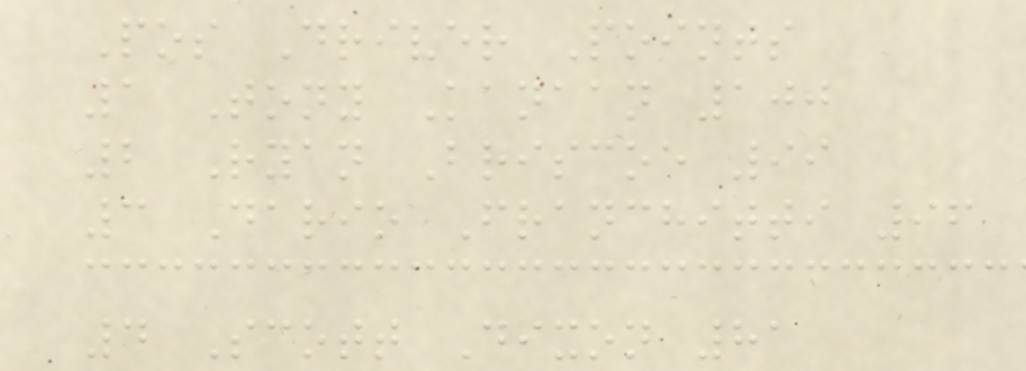Pos Driver Points
1 Tony Kanaan 100
2 Ryan Briscoe 99
3 Dario Franchitti 96
4 Scott Dixon 81
